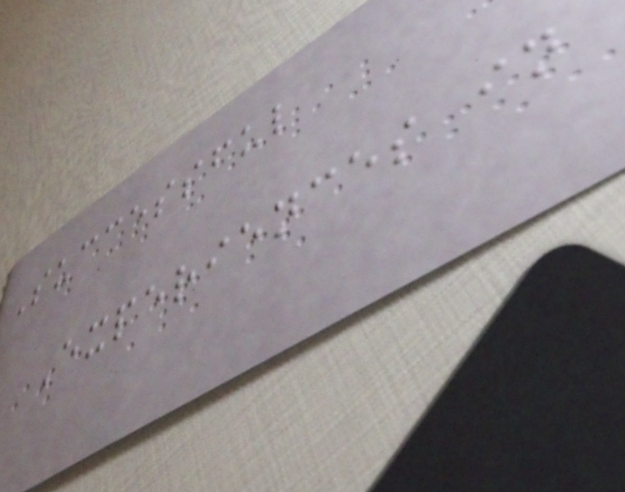Successful
Experiences in
